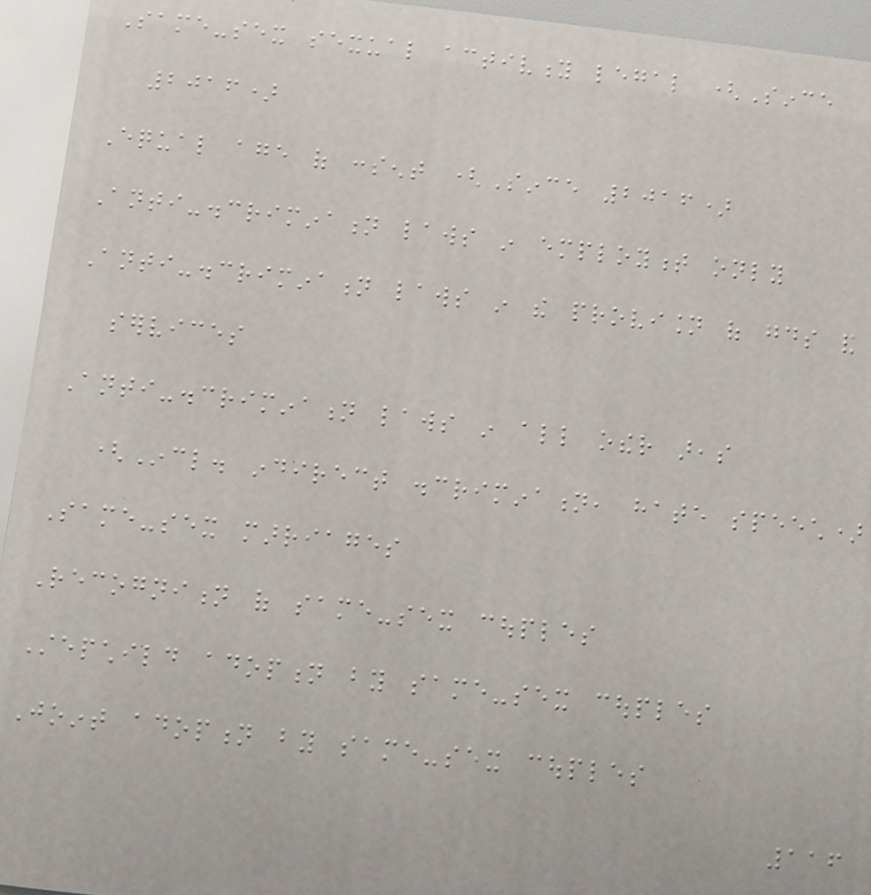Same-sex sexual activity legal (Since
2016)
Equal age of consent (Since 2016)
Anti-discrimination laws in employment only
Anti-discrimination laws in the provision of goods and
services
Anti-discrimination laws in all other areas
(Incl. indirect discrimination, hate speech)
Same-sex marriages
Recognition of same-sex couples
Stepchild adoption by same-sex couples
Joint adoption by same-sex couples
116
